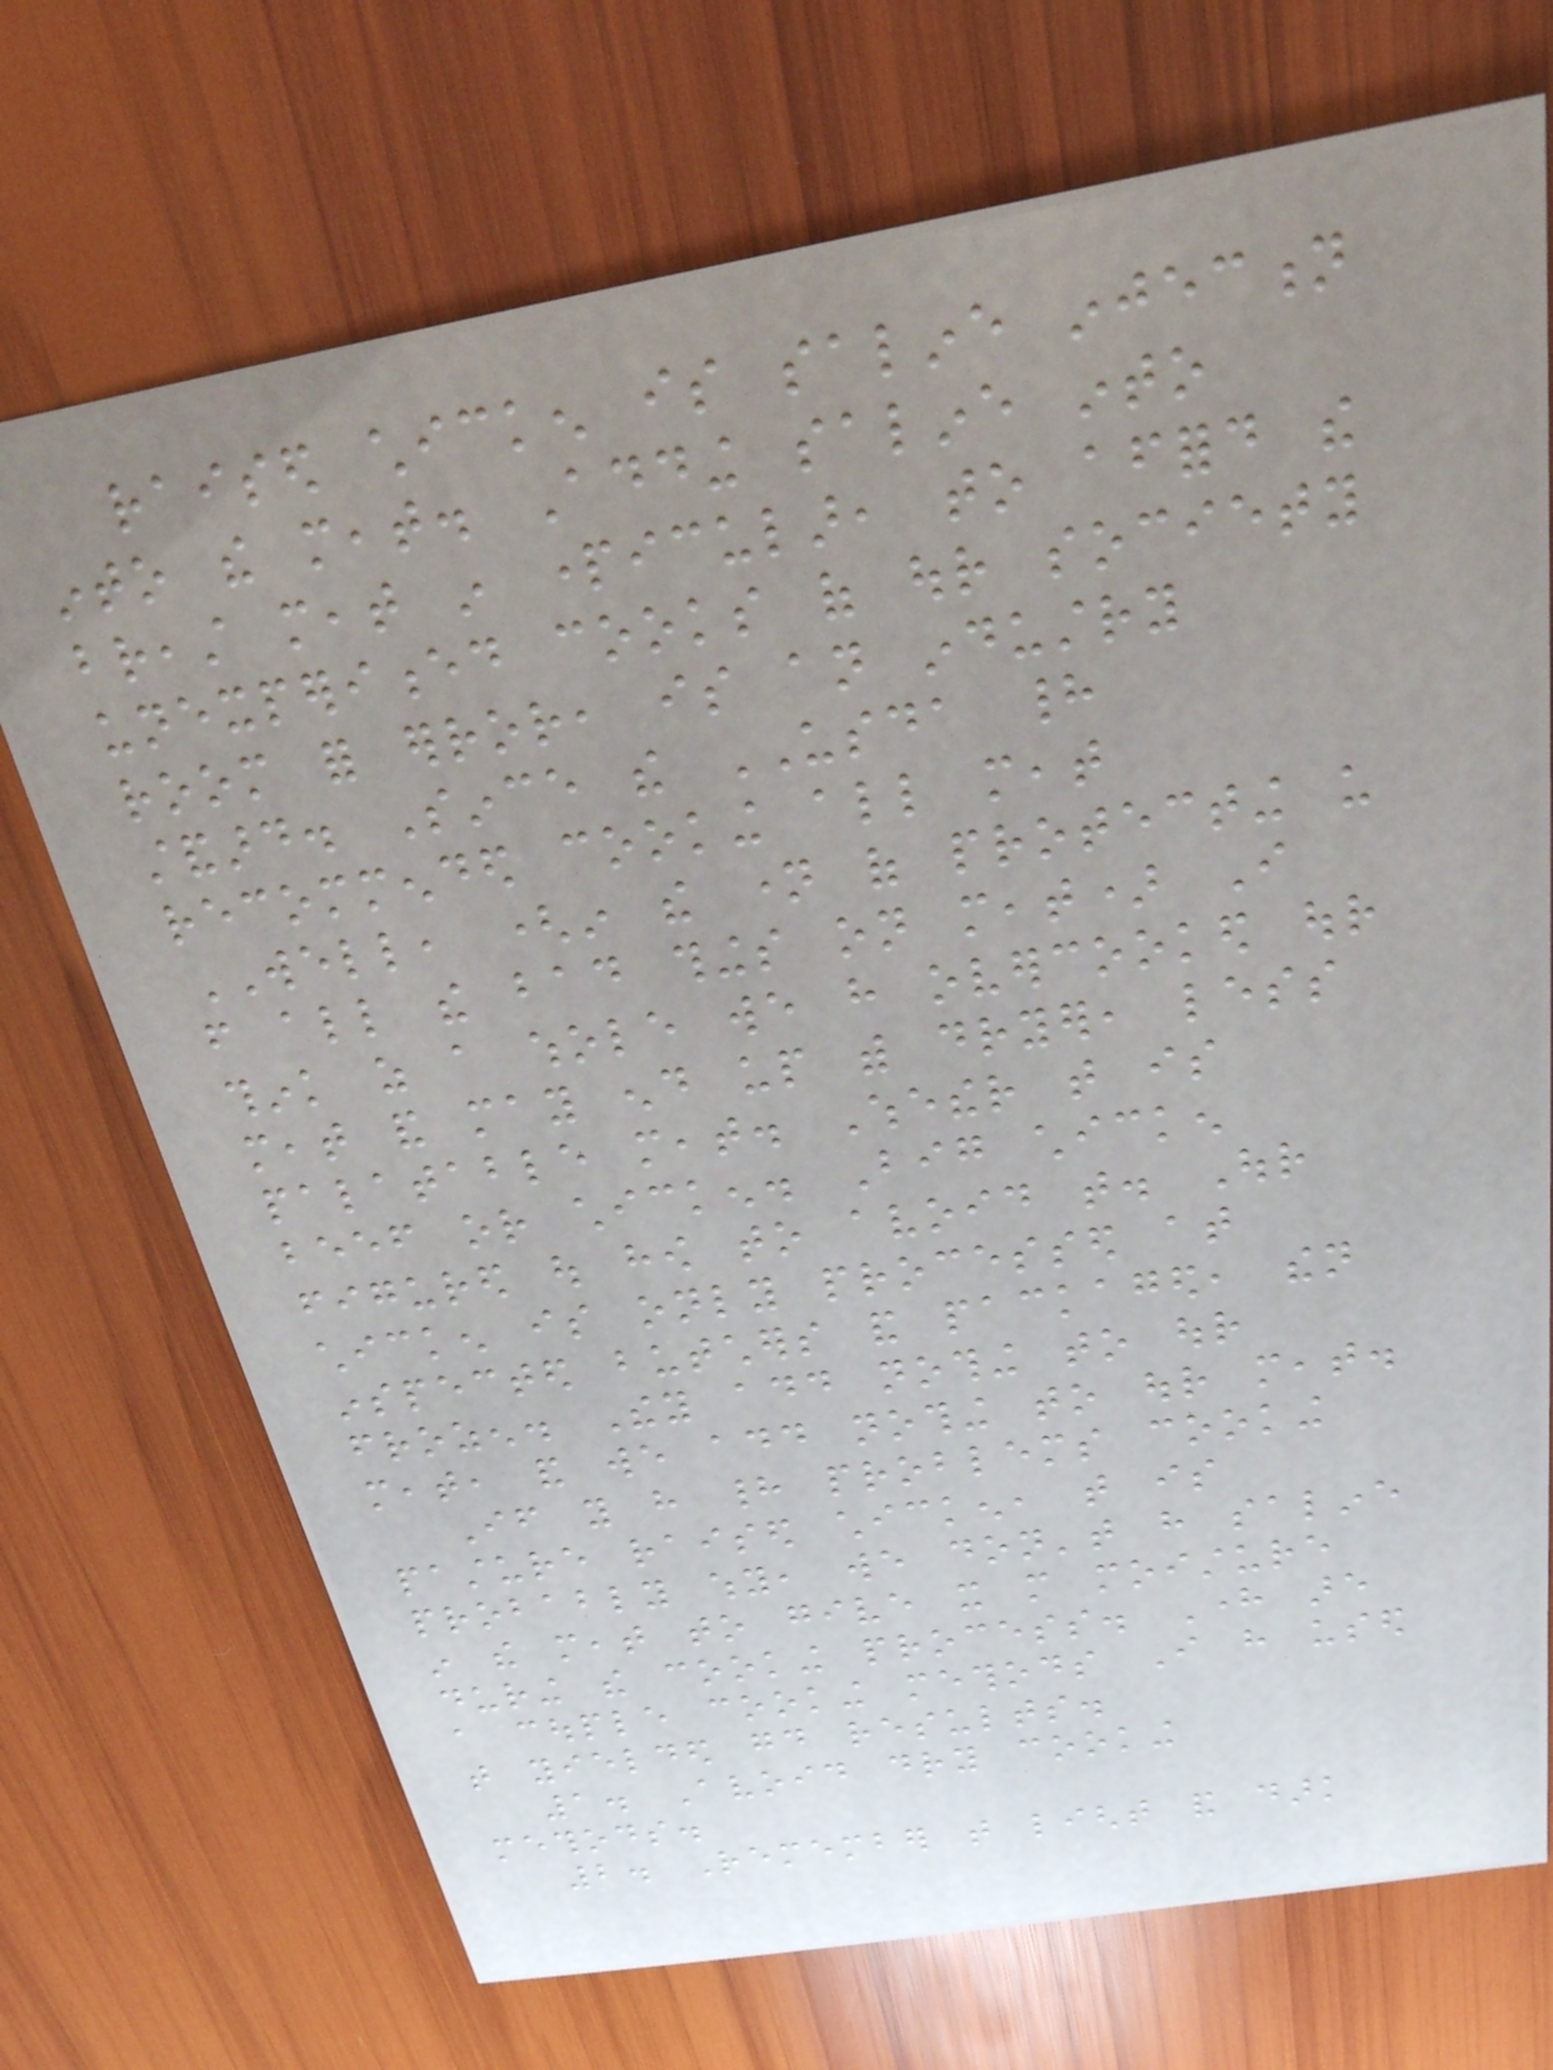raised chicken is saline injection
into the meat. Adding saline into
breast meat in particular, to afford the
unexperienced cooks of our society
room for error, is an industry
standard. Since the USDA had
recommended cooking all meat
WELL, (in the name of protecting us
from all the bad things on meat) I
think as a whole we have overcooked our
meat and may end up with dryer, less
palatable meat. Whether that is
beef or chicken. Big chicken
figured out how to avoid that. Our
chicken is only processed at
inspected butchers and packaged, then
frozen. They add nothing to our
meat, and we add nothing to our meat.
If you have had problems cooking
pasture raised chicken, that is
probably why, we don't have saline
in the meat to give it more moisture
during the cooking process. Here are
a couple cooking methods I have used
that yielded good results.
1. Avoid dry cooking
methods.
2. Remember that light and dark
